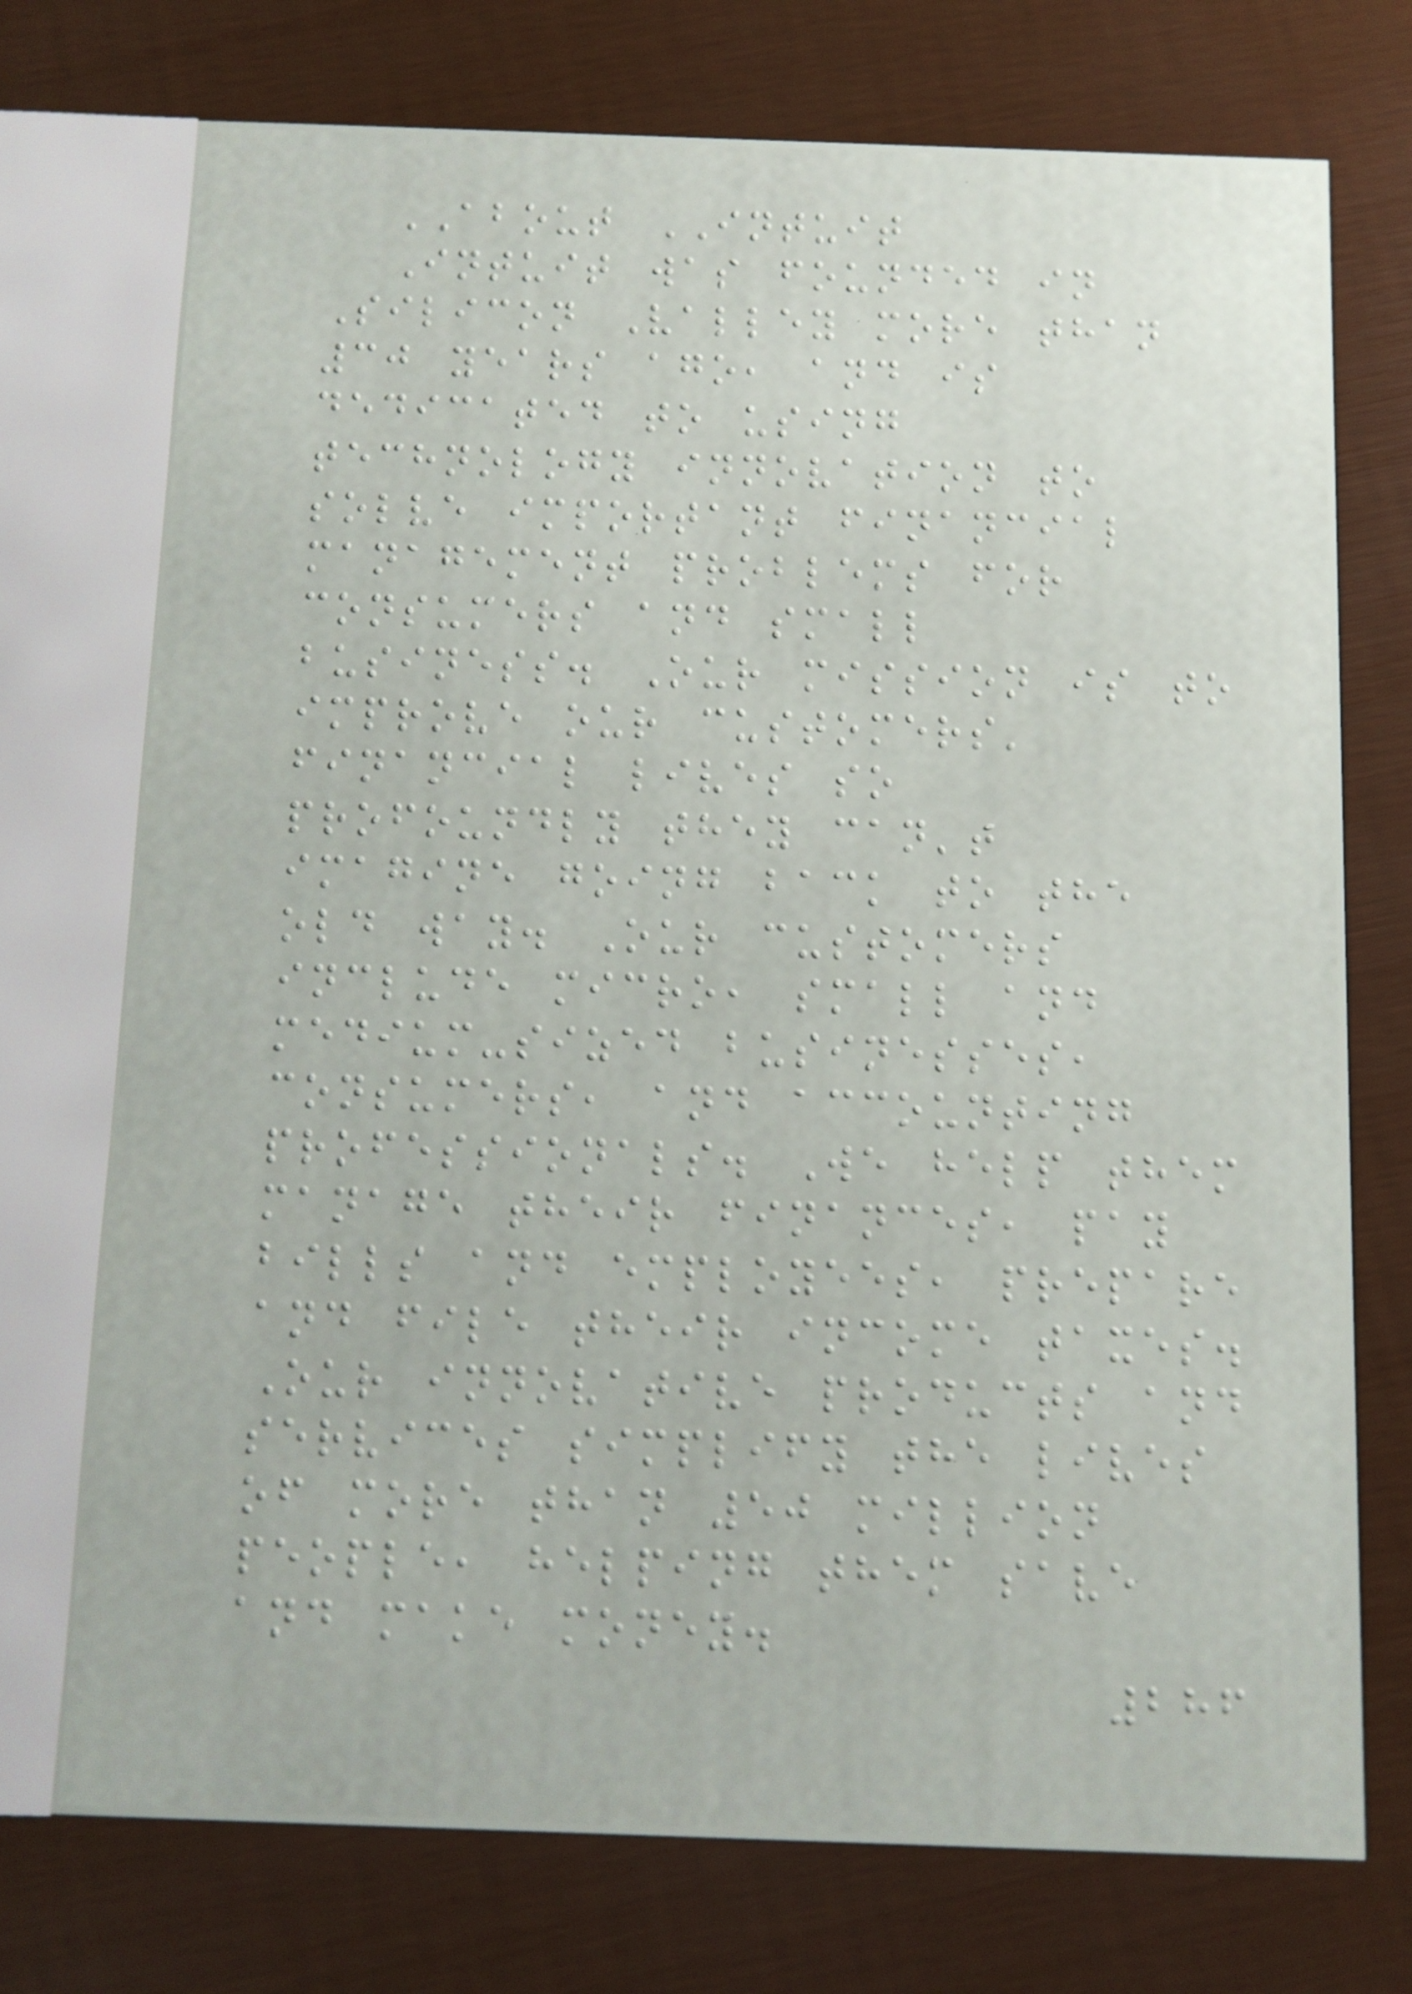ABOUT INTUIT
Intuit was founded in
Silicon Valley more than
30 years ago, and is
dedicated to using
technology innovation to
solve important financial
management problems for
consumers and small
business. Our mission is to
improve our customers'
financial lives so
profoundly they can't
imagine going back to the
old way. Our customers
include micro, small and
medium-sized businesses,
consumers, and accounting
professionals. We help them
manage their finances, pay
bills and employees, prepare
and file their income taxes.
Our innovative products and
services simplify the lives
of more than 50 million
people, helping them save
and make money.
286
